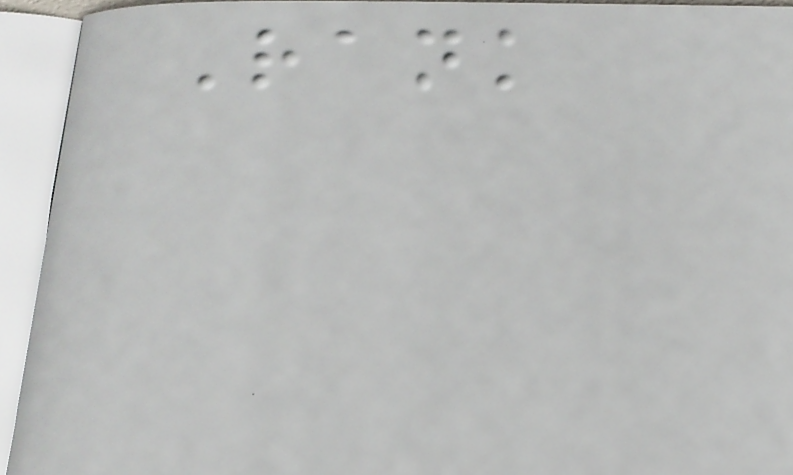Rank
